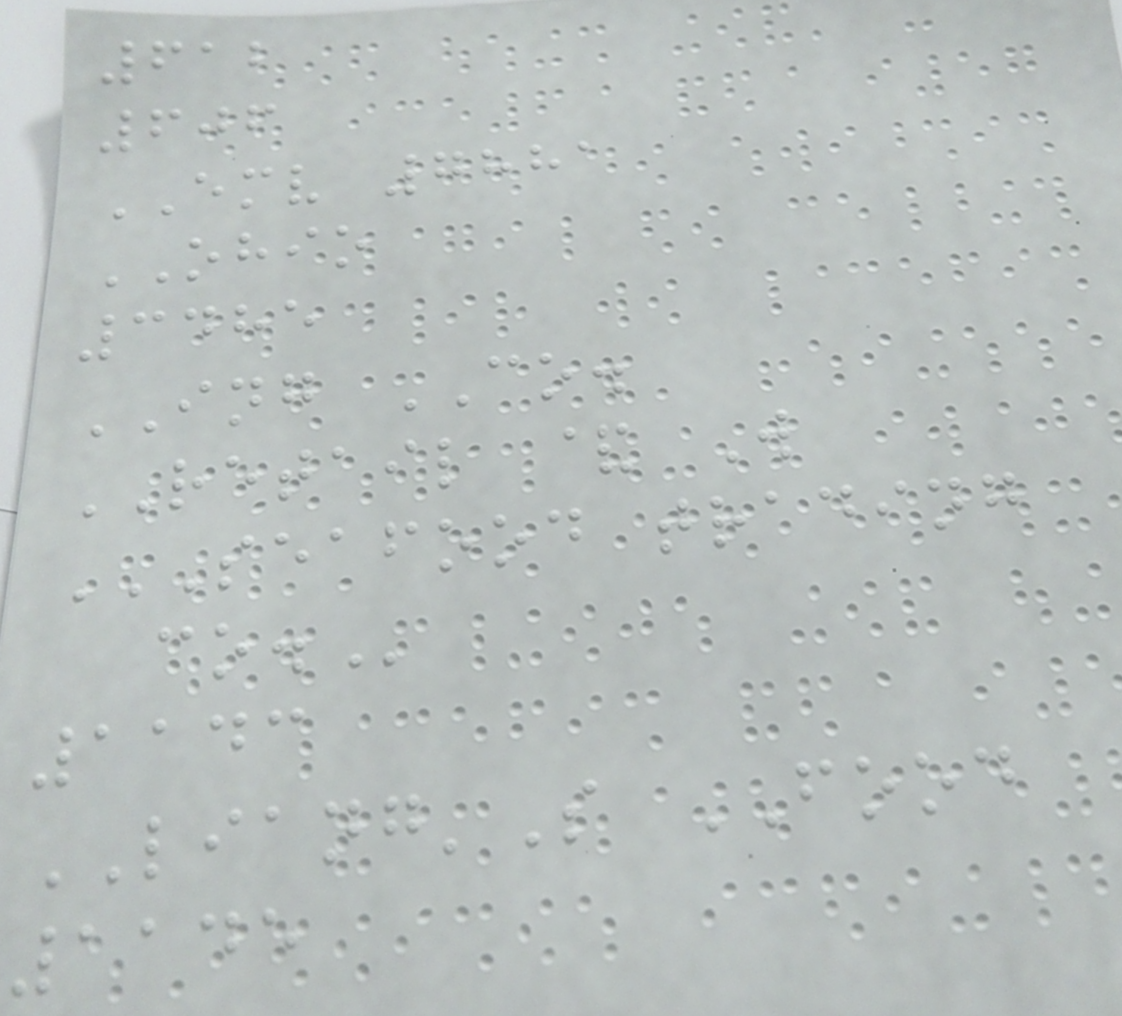612
606
EMV 7881
OHIO
3485
ING CO.
RETAIL & W
SEAFOOD TRADING
CO.
1143
LIANG'S FOOD
1145
